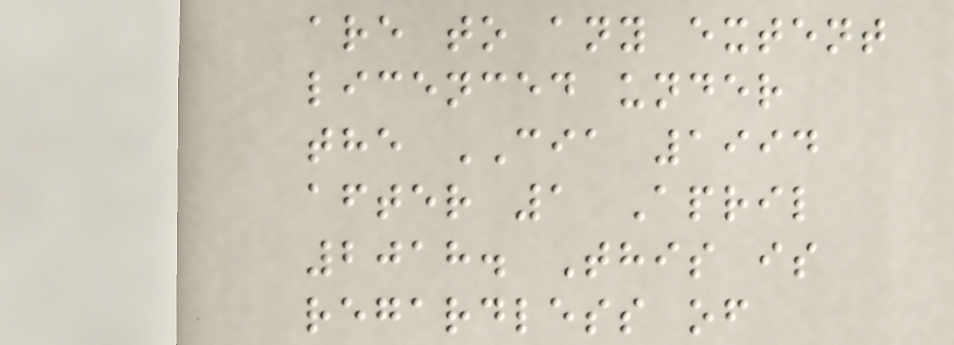are to any extent
licenced under
the CIA 1994
after 1 April
2018. This is
regardless of
